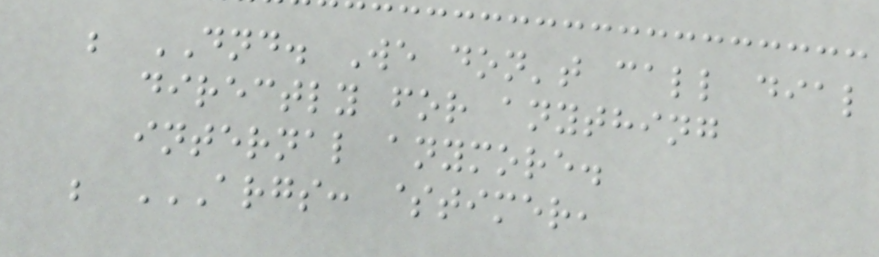; DND. We don't call dial
directly for anything
internal anymore.
; ARGS: $TIMER,
